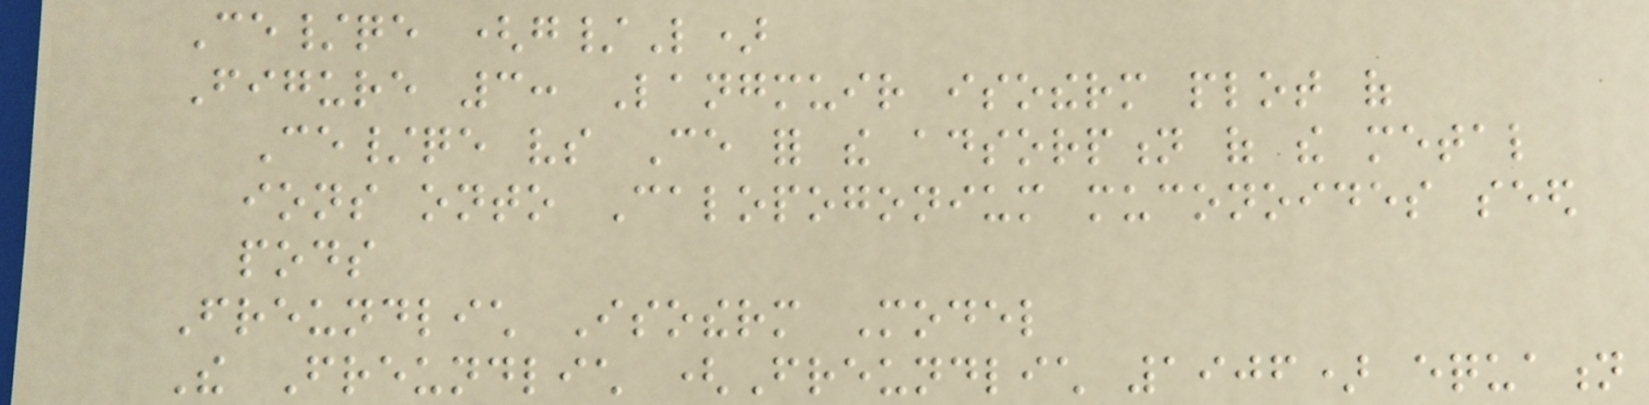Ce/qe (g/L)
Figure 3: Langmuir isotherm plot of
Ce/qe vs Ce for the adsorption of the metal
ions onto Calopogonium muconoides seed
pods
Freundlich Isotherm Model
The Freundlich (Freundlich 1906) equation
